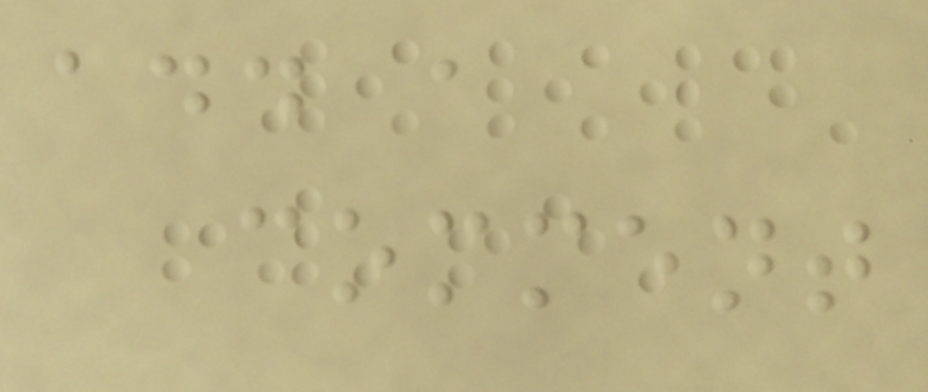add a
comment
